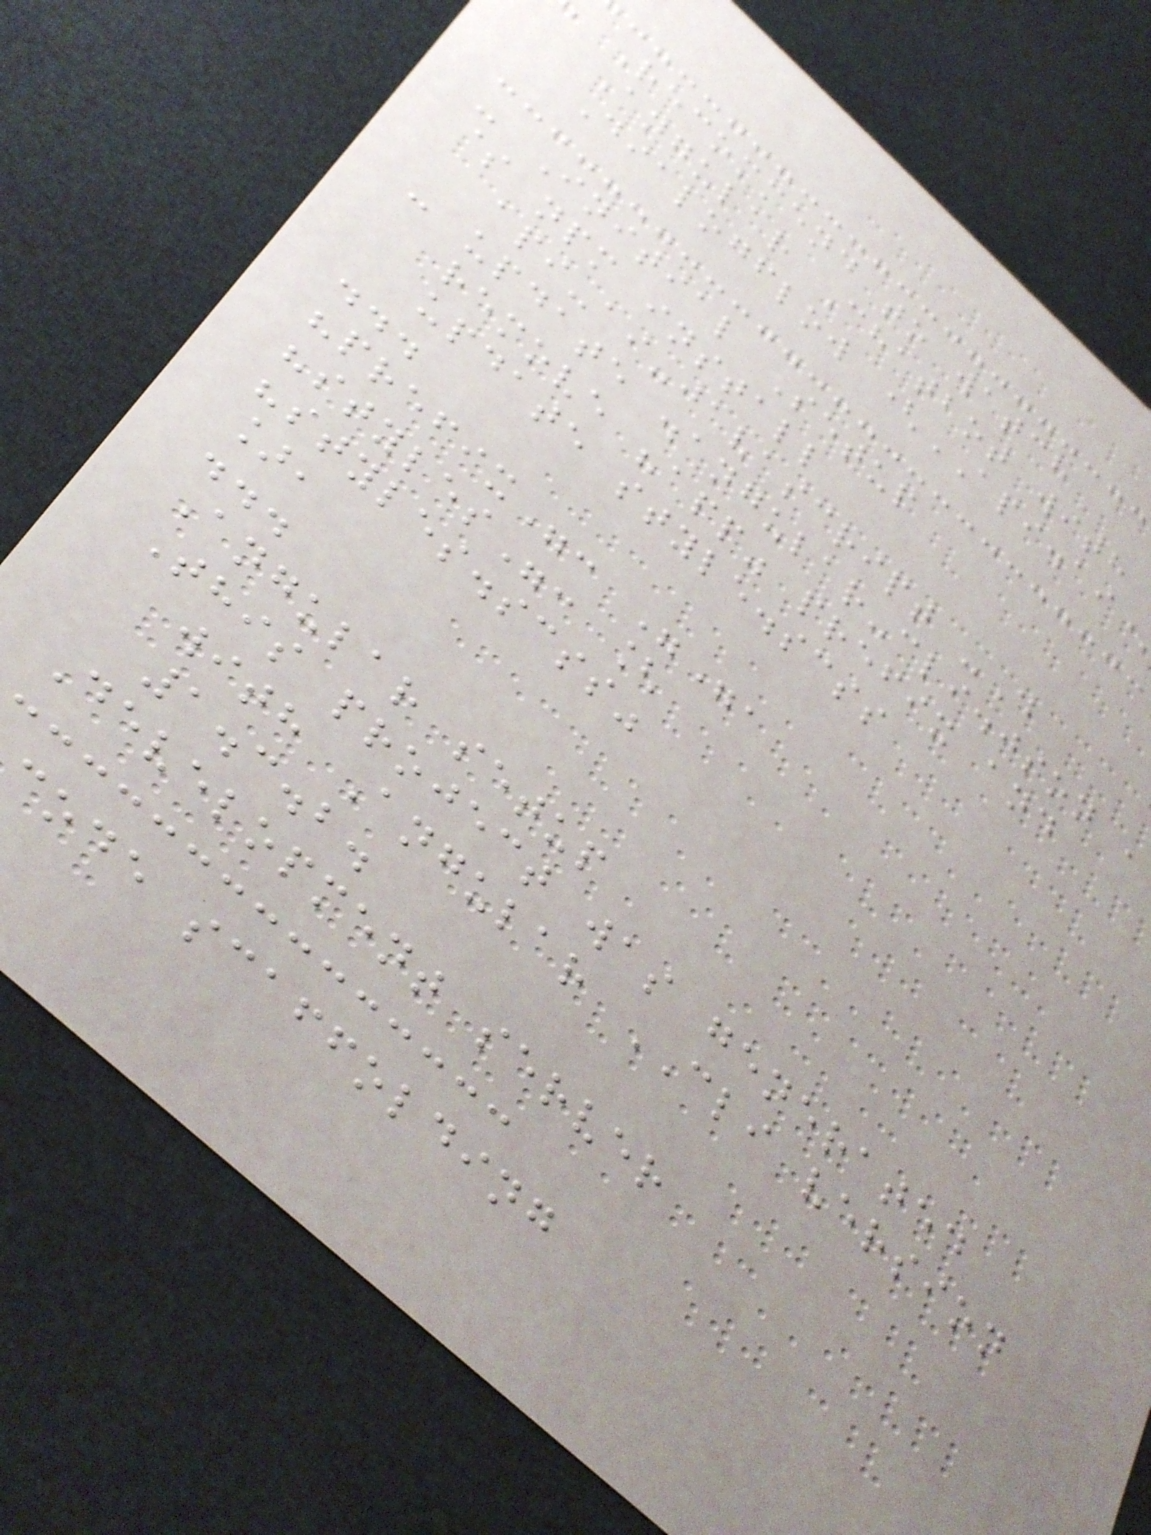Recommend to watch
Angular Chatbot with
Dialogflow (API.ai
- Initial Setup
$ npm install
api-ai-javascript -D
- update .angular-cli.json ,
remove "app" prefix and
update style.scss
...
"prefix": "",
"styles": [
"styles.scss"
],
...
Angular setup
This project was generated
with Angular CLI version
1.3.2.
Development server
code scaffolding
